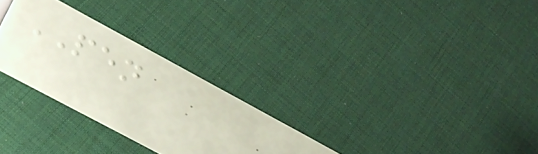PEN
